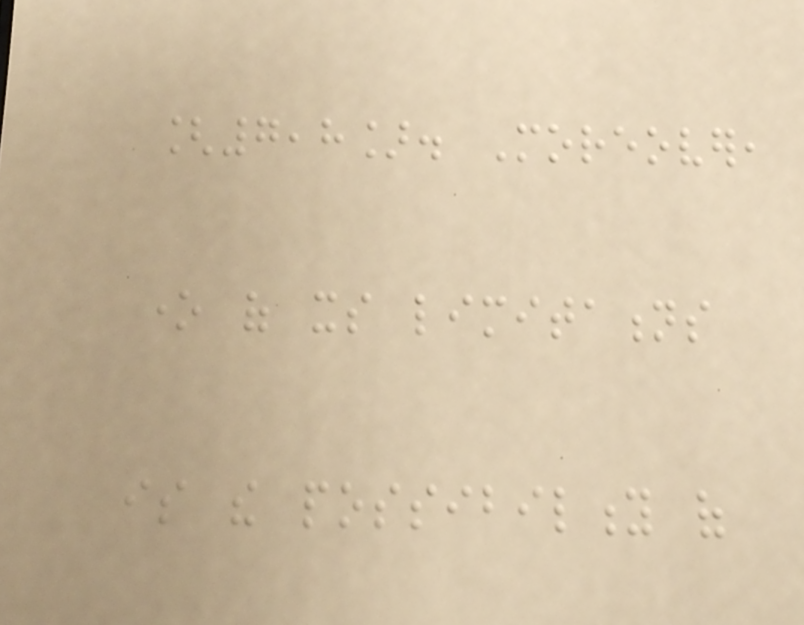[7,8]. Moreover,
one of its limitations
is the possibility of
